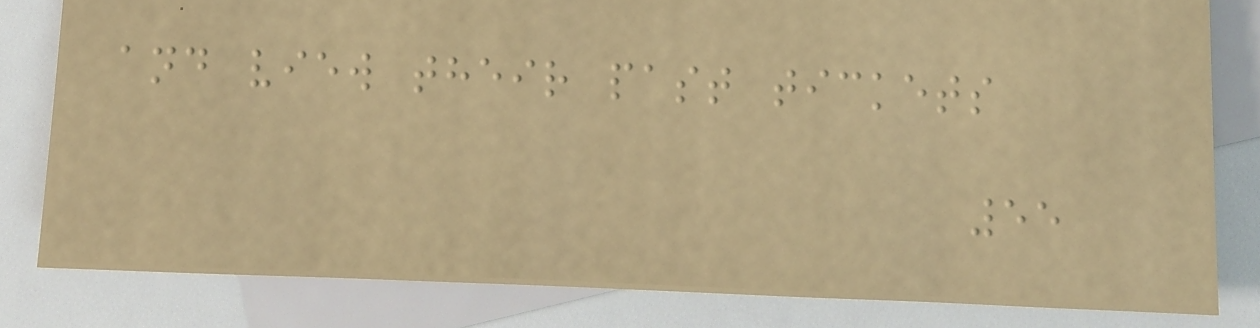and view their past tickets
55
